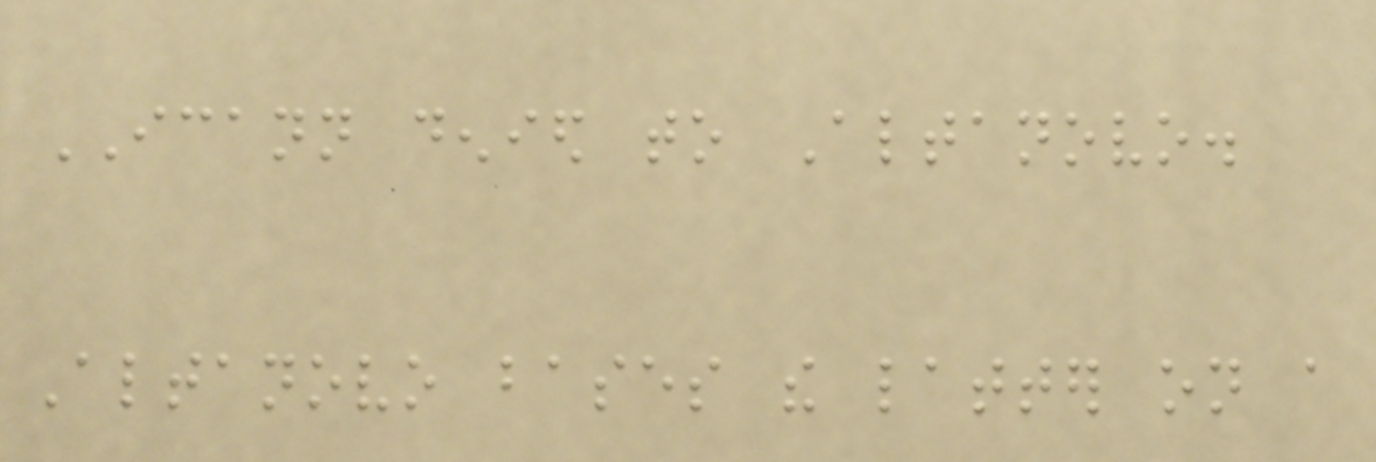ICANN denied to Altanovo.
Altanovo bases the latter on a
